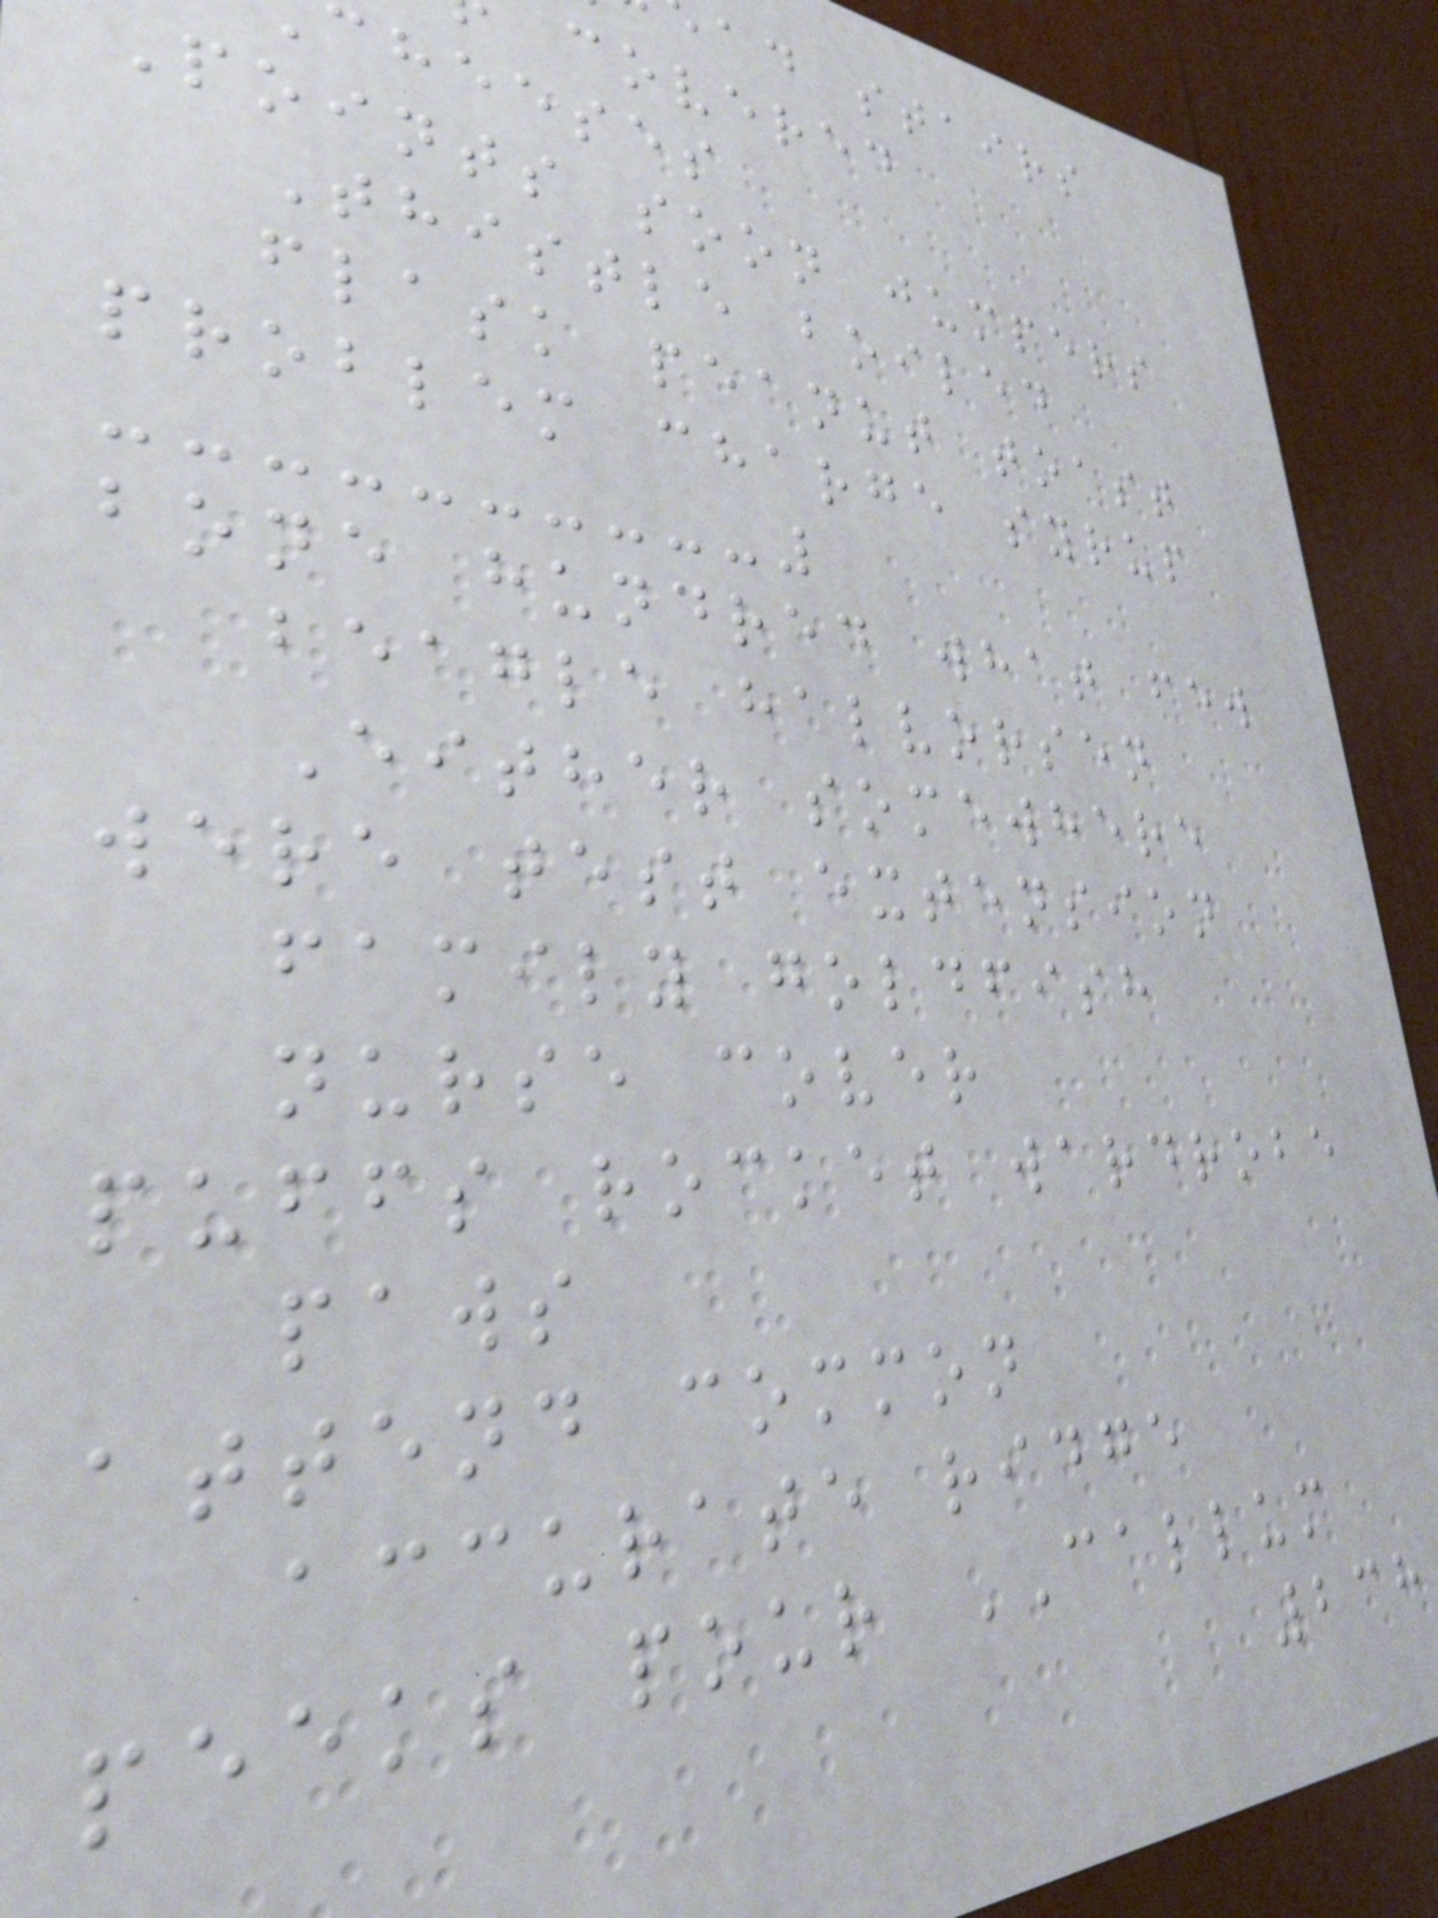ad stairs
covered
cheeses
Points soon jumpers
Thistle boiled
flask peanut toast
problem charge syrup
bone hundred what few
beagle halvorsen
Either somewhere
were test extension
family goldfish
nurse cover
puffs rocket wardrobe
paws
attend common
accurate ridge
peeks pour CALLUM
238
